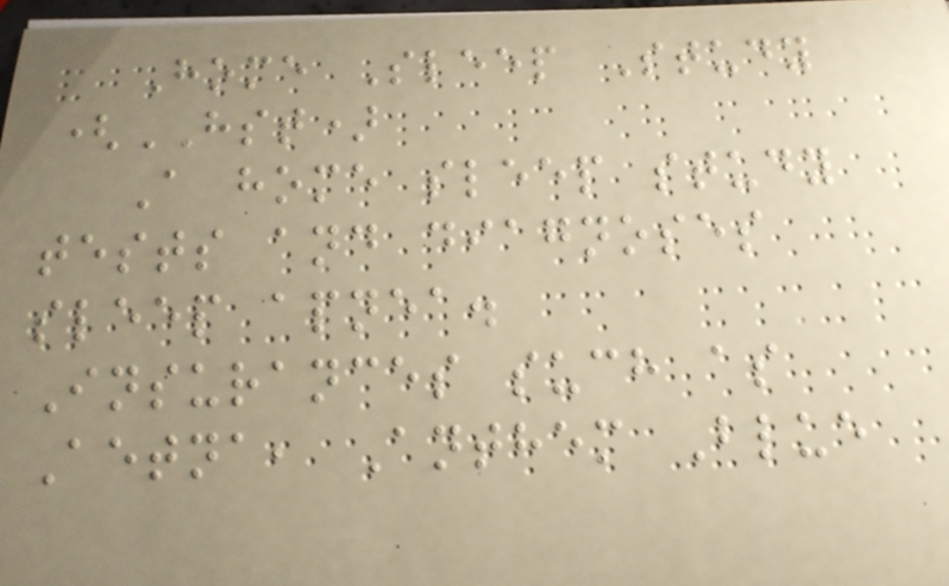Home Sleep Study
(HST)
A home sleep study
tests and diagnoses
sleep apnea.
Insurances such as
Aetna, Anthem Blue
